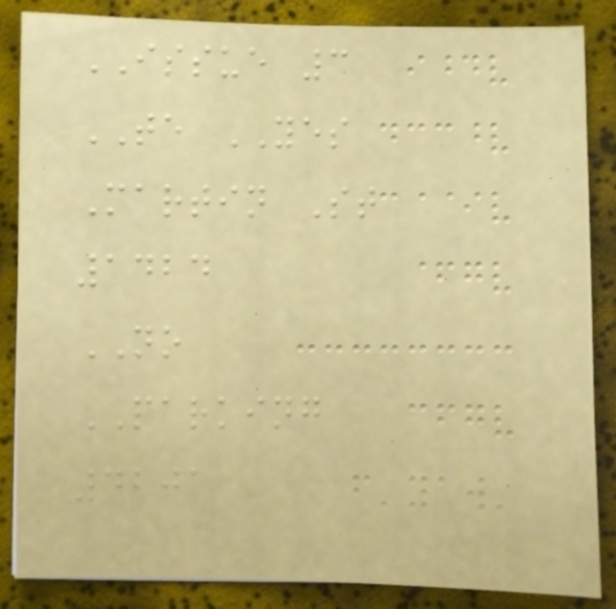ISSUE 3
TE YES
Martin St
1424
NO
PARKING
4201
